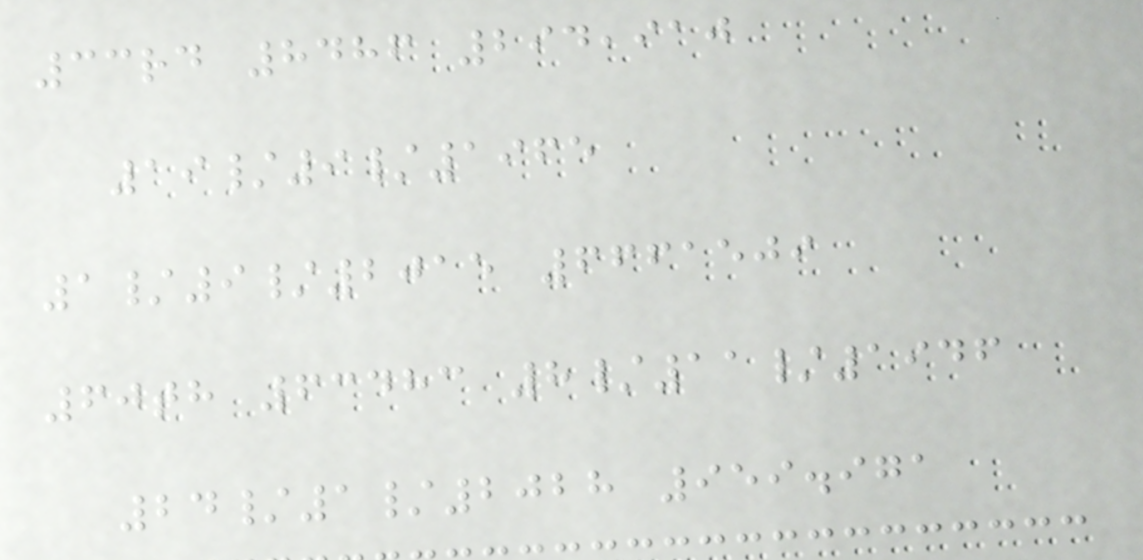33rd 8486 294,910
19/9/1965
1/9/2015 6661509
60th 63483 8/11/1946
24/1/2028 959.971
